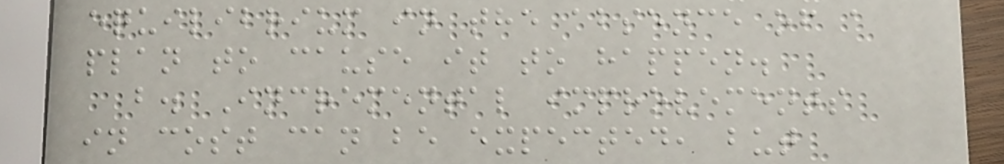equilibrium in the absence of a
plan to cause it to happen.
b. Incremental improvements
in cost can be expected, but
